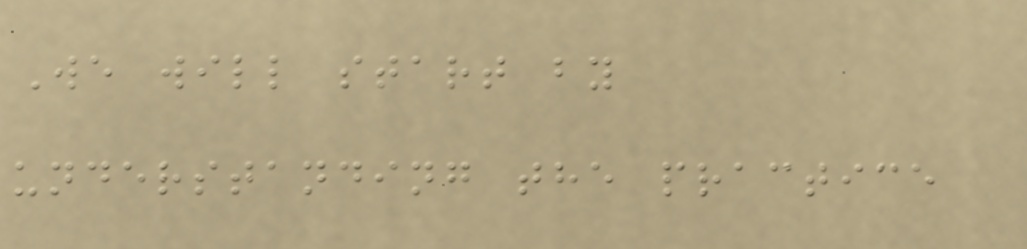We will start by
understanding the practice
